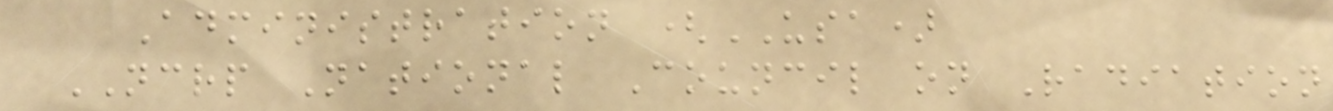Administration (USA)
NCRP National Council on Radiation
